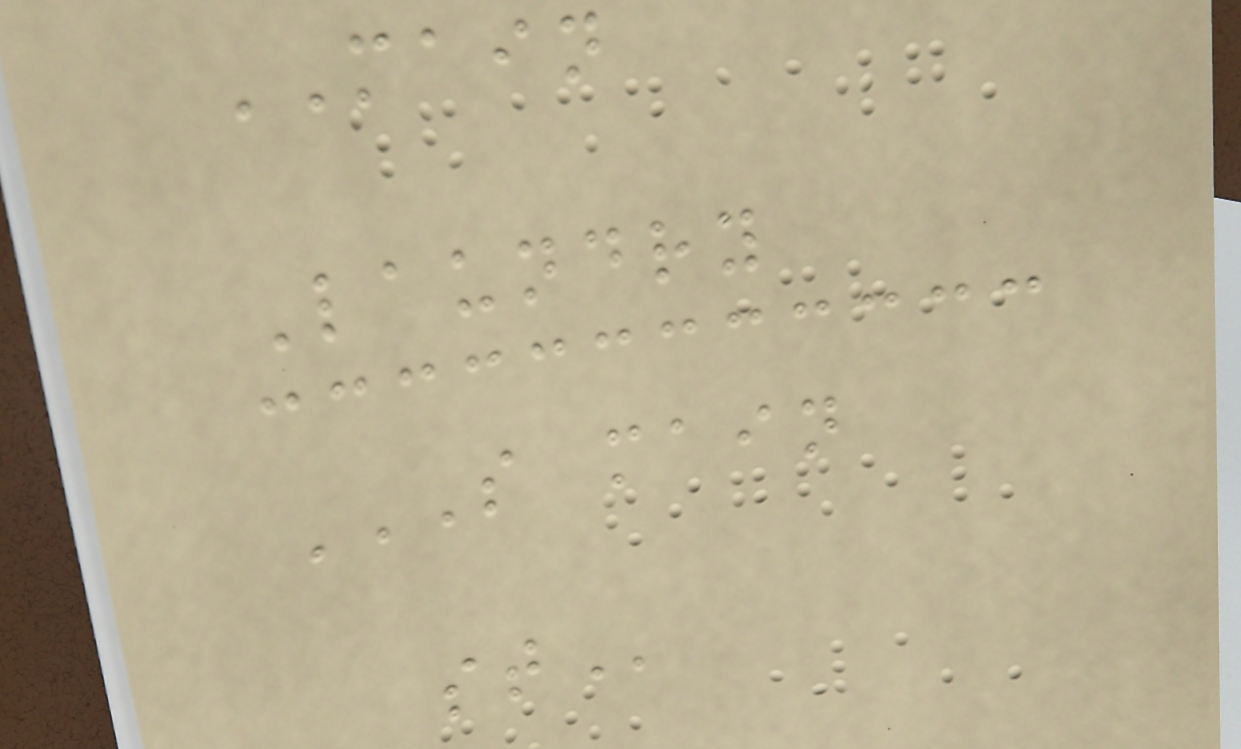MAIN
Laundry
S MAIN
ST
